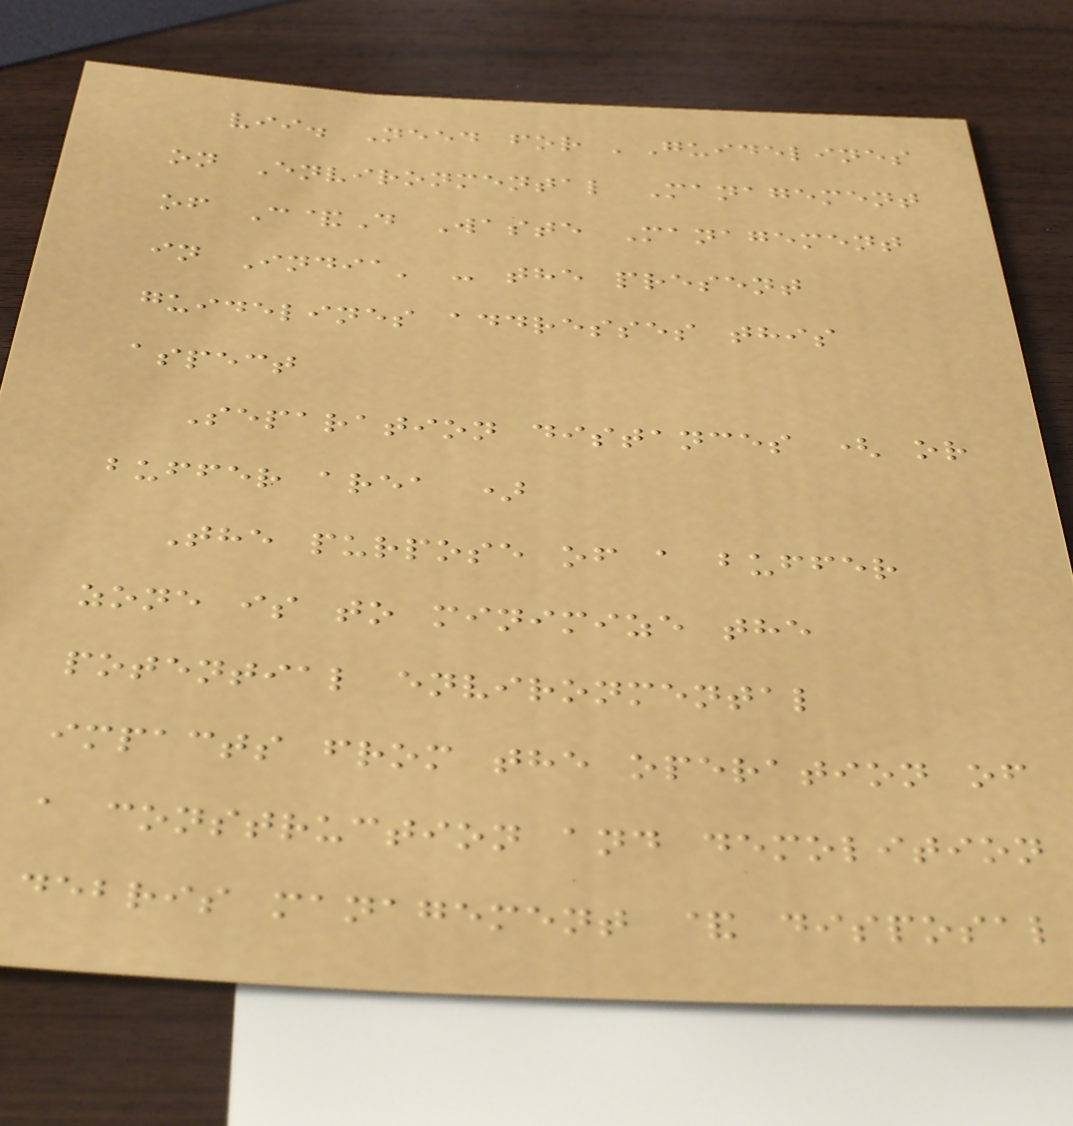vii. Need for 'Guidelines
on Environmental Management
of C&D Waste Management
in India' - the present
guidelines addresses this
aspect
Separation distances ( or
buffer area )
The purpose of a buffer
zone is to minimize the
potential environmental
impacts from the operation of
a construction and demolition
debris management & disposal
